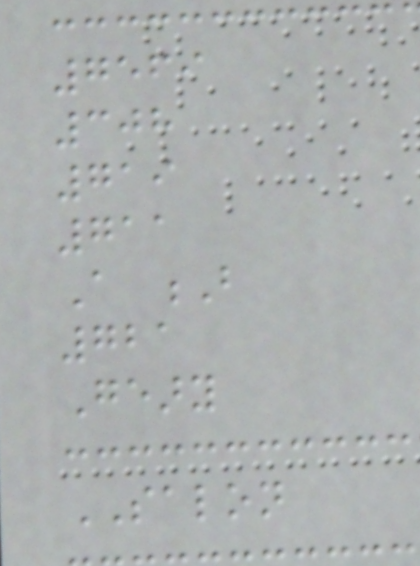7569
308
719
711
A B
721
Geary
SALON
